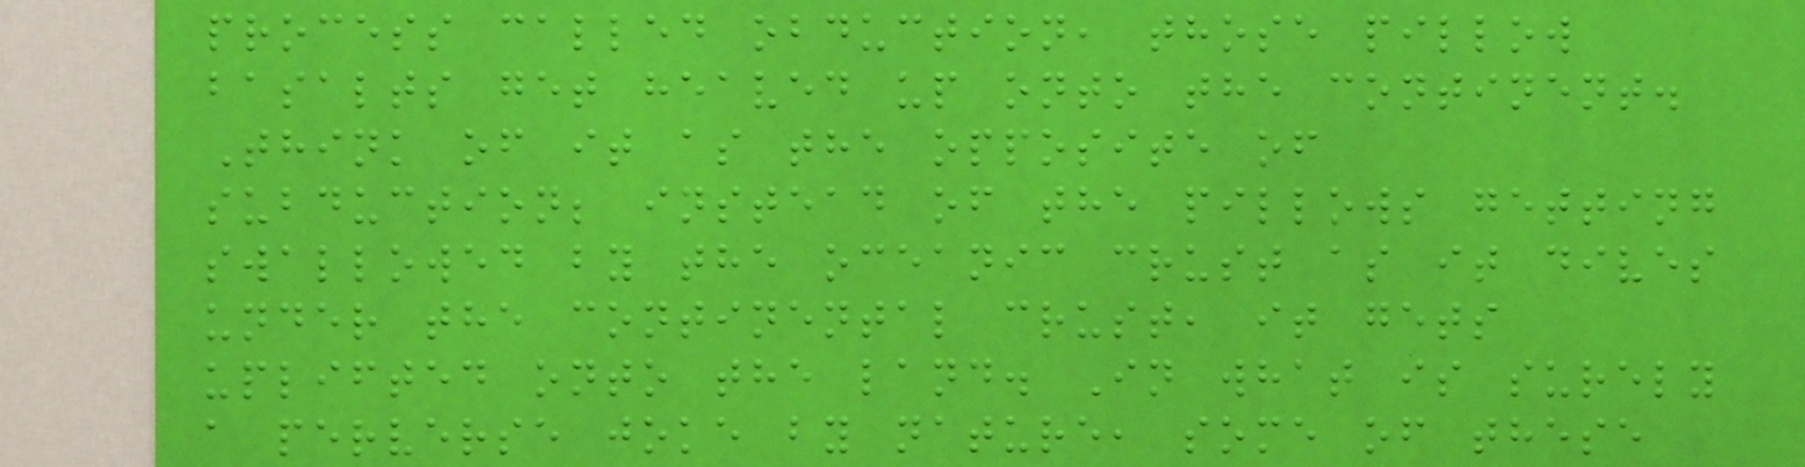process called obduction, those pillow
basalts get heaved up onto the continent.
Think of it as the opposite of
subduction; instead of the pillows getting
swallowed by the oceanic crust as it dives
under the continental crust, it gets
uplifted onto the land. In what is surely
a perverse joke by nature, some of these
